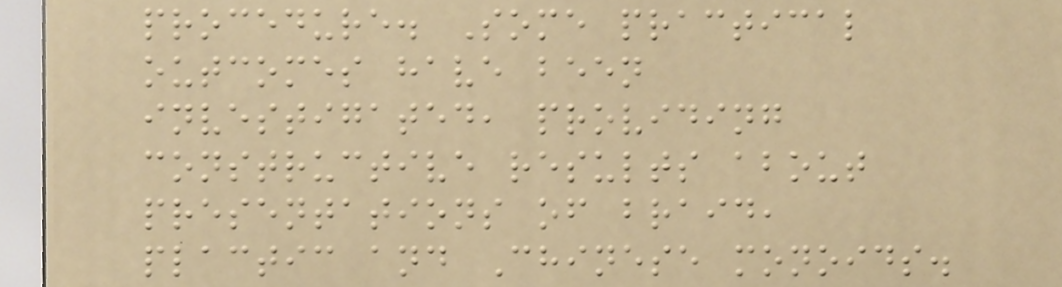procedure. Some practical
outcomes have been
investigated, providing
constructive results about
presentations of braid,
plactic and Chinese monoids.
